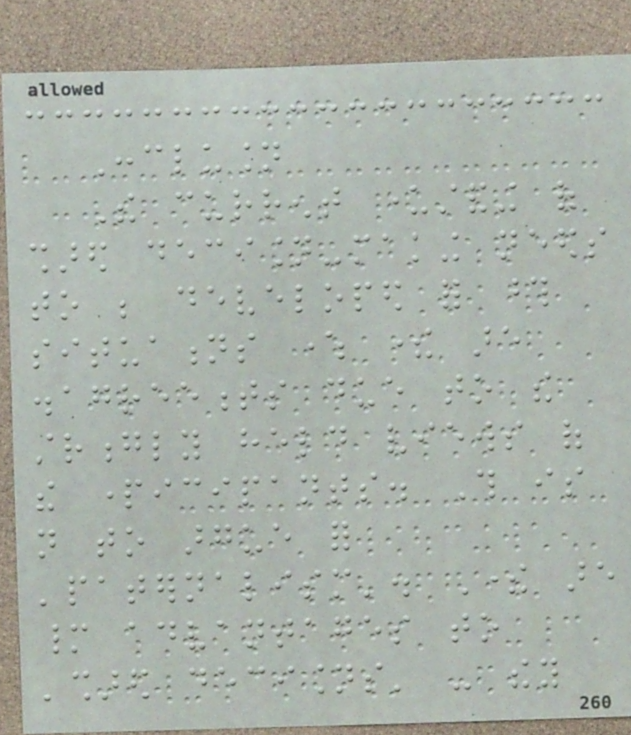Conclusion
The current understanding of
shared decision-making needs
to be developed for those
situations where there are
disagreements due to the
strongly held views of
the participants. This is
not to argue for
'paternalism'. There are
many advantages to
'shared decisions' - they
